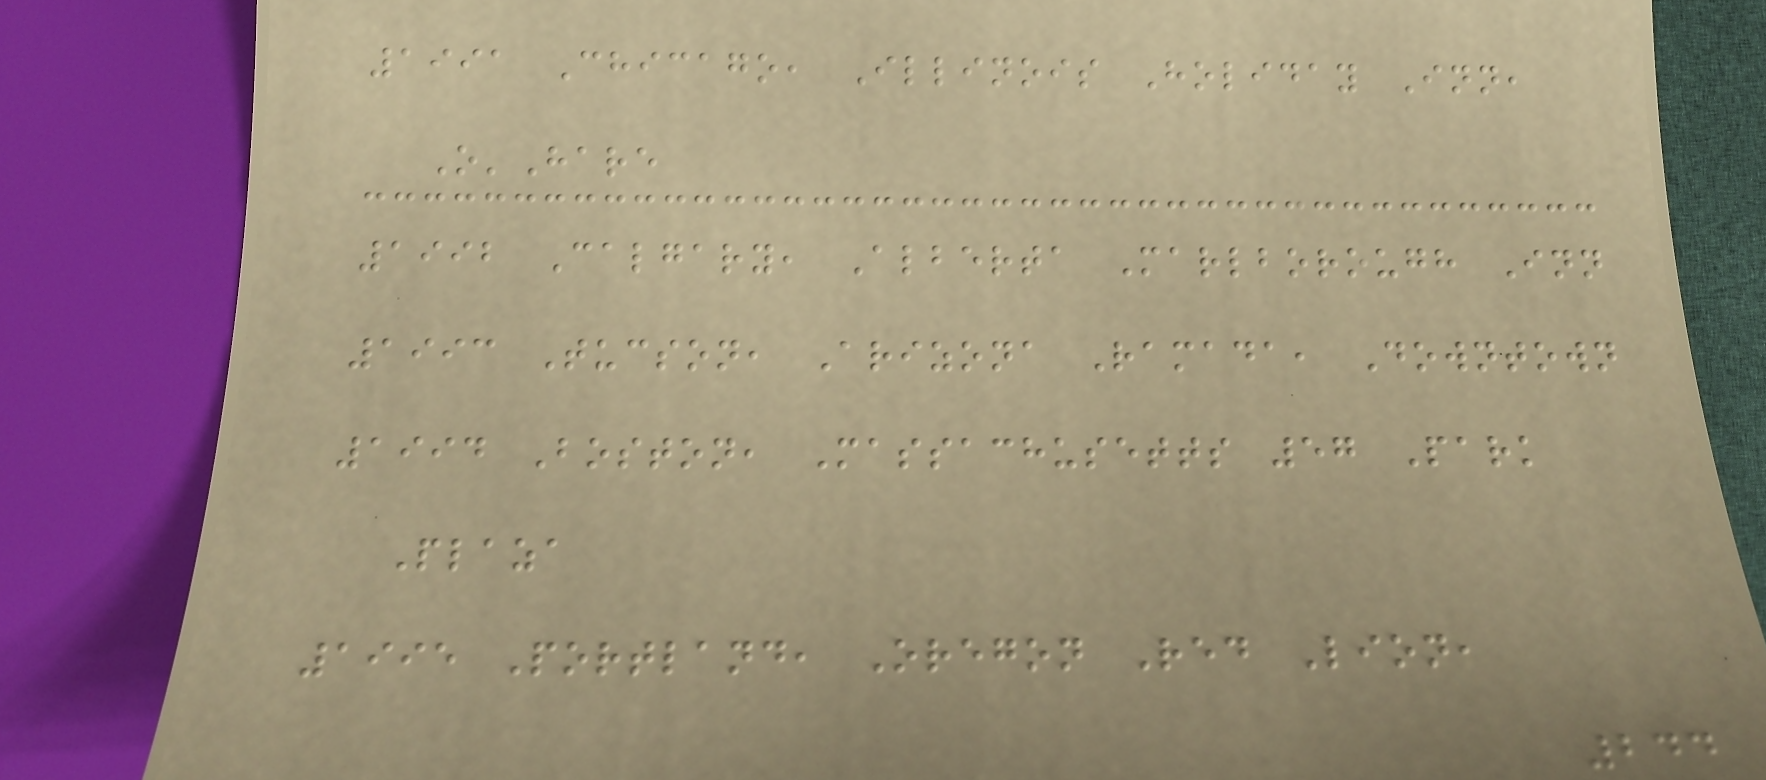1991 Chicago, Illinois Holiday Inn,
O'Hare
1992 Calgary, Alberta Marlborough Inn
1993 Tucson, Arizona Ramada, Downtown
1994 Boston, Massachusetts 57 Park
Plaza
1995 Portland, Oregon Red Lion,
244
